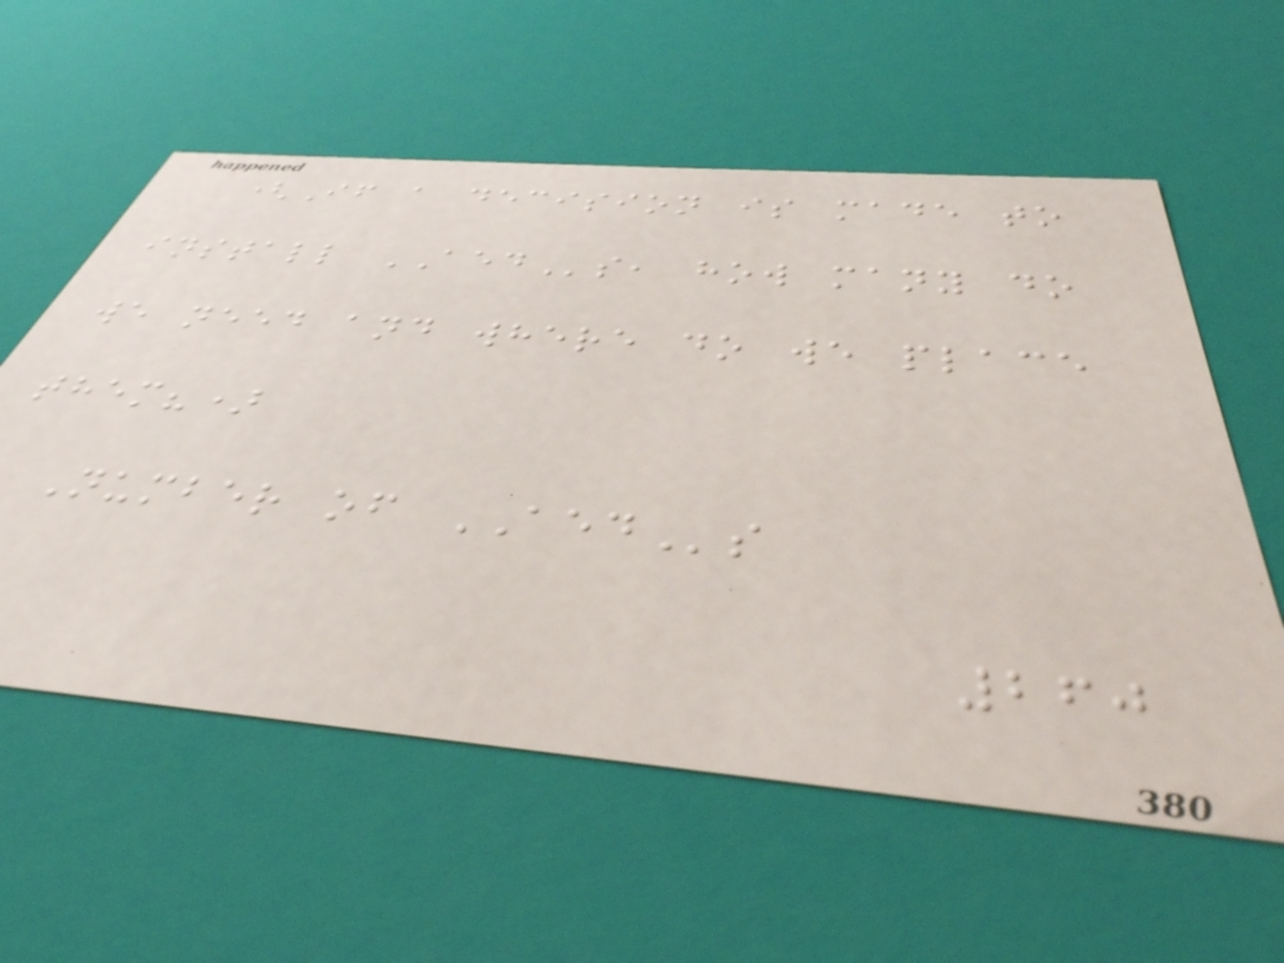(If a decision is made to
install AEDs, how many do
we need and where do we place
them?)
Number of AEDs
260
